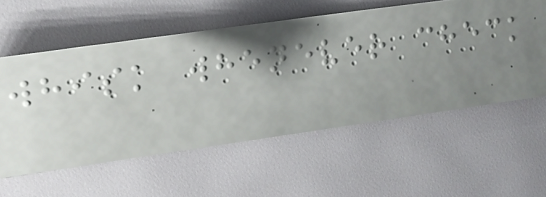whisk whenever check
